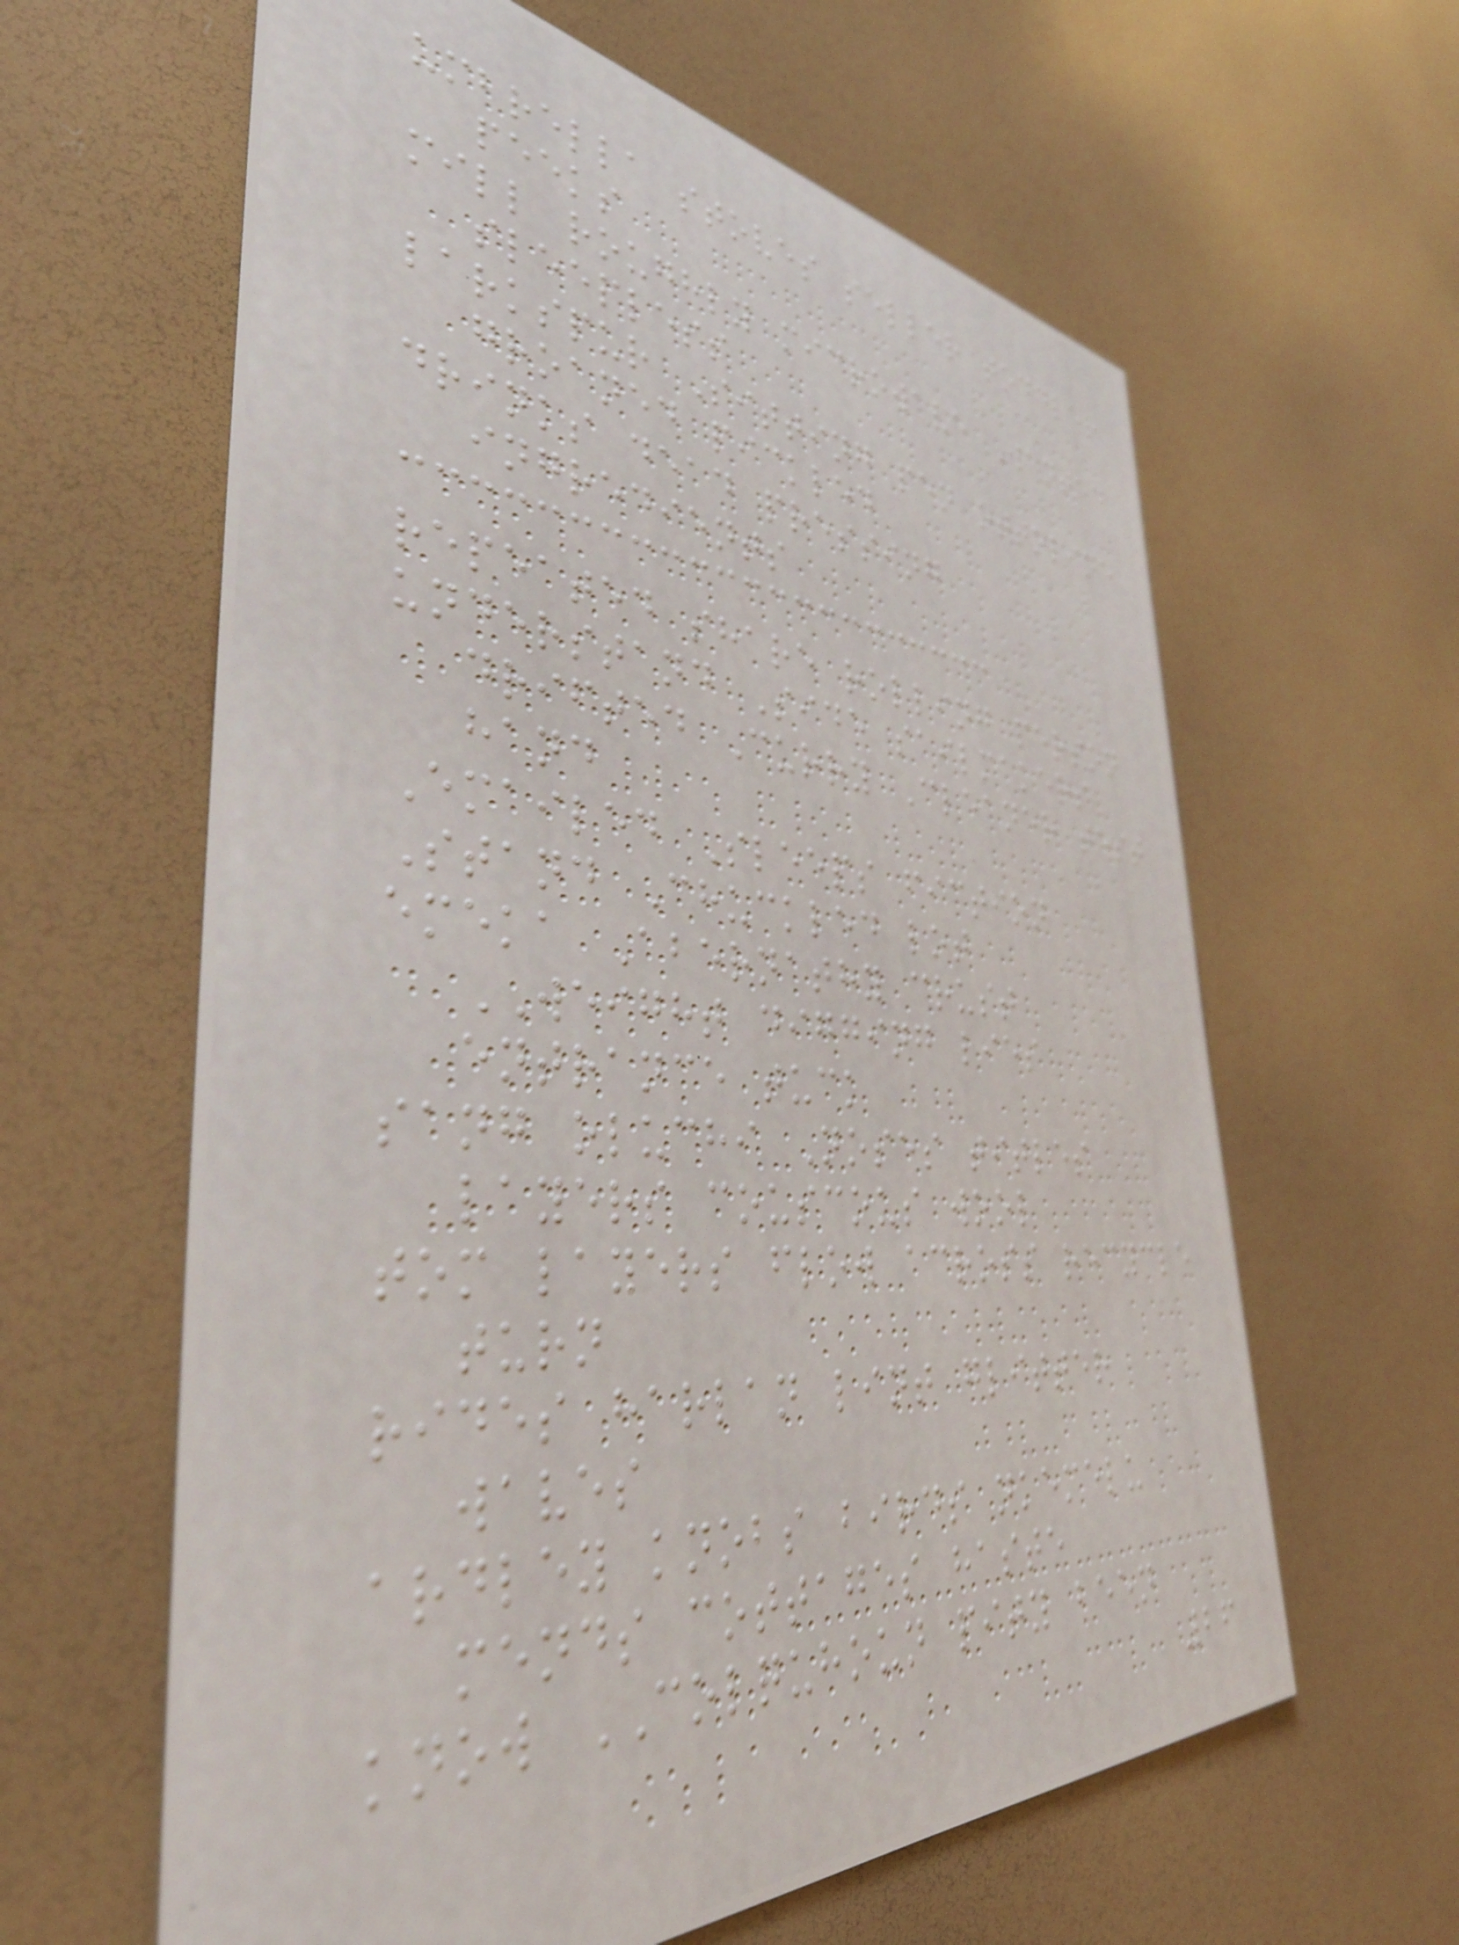umbrella stoves seller toddler
peeks
mill roughly microwave Wanted
sleepless
larkspur Sitting pen ottoline
groaned pickled
drinks dead pressing
ingredients
repeated share rolling person
understand Side sailmakers
drifted Curry Cleaner test
hand
Emailed Sleeps fiction
Stand Chuckled lot
emeka Abernathy crust
WEIGHT digging lies
entrance tuck
sang oluchi Noses titles
layers couscous wool
tom layers flow across recycle
turn
rides harlan lint glitter
waves
ardley knobs birds nkemelu
mends cottages haste
know COLQUHOUN pity been
26
